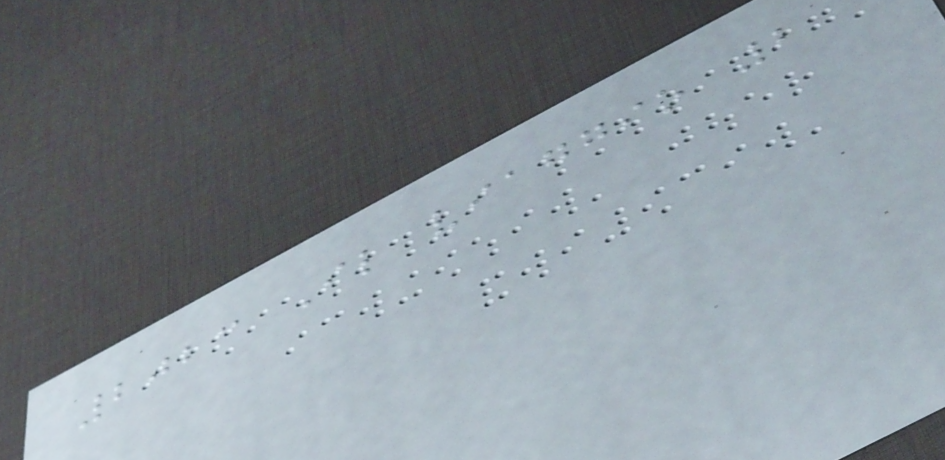2023 Il viaggio 2
